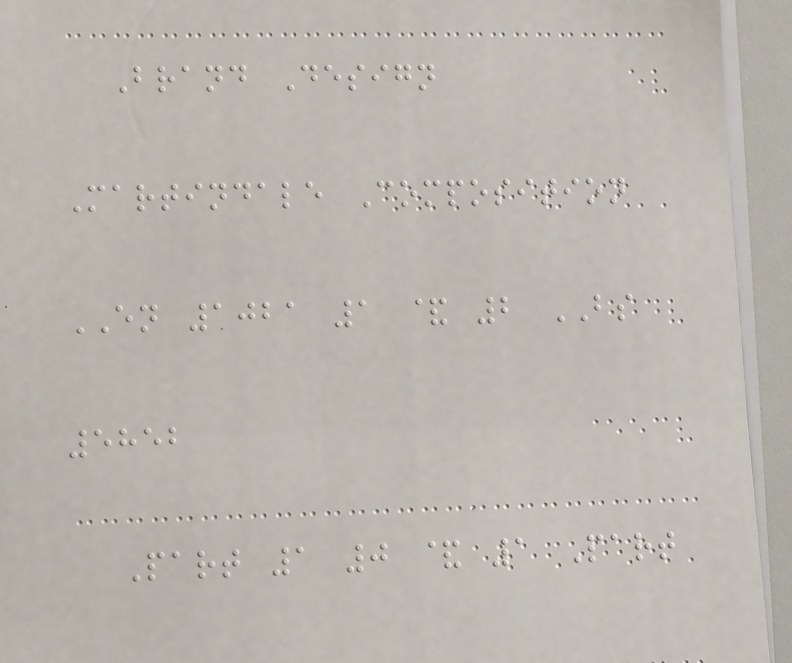Brand Design
Martindale Composition
EN 1021 1 & 2 BS
5852
Part 1 0 & 1 Part
